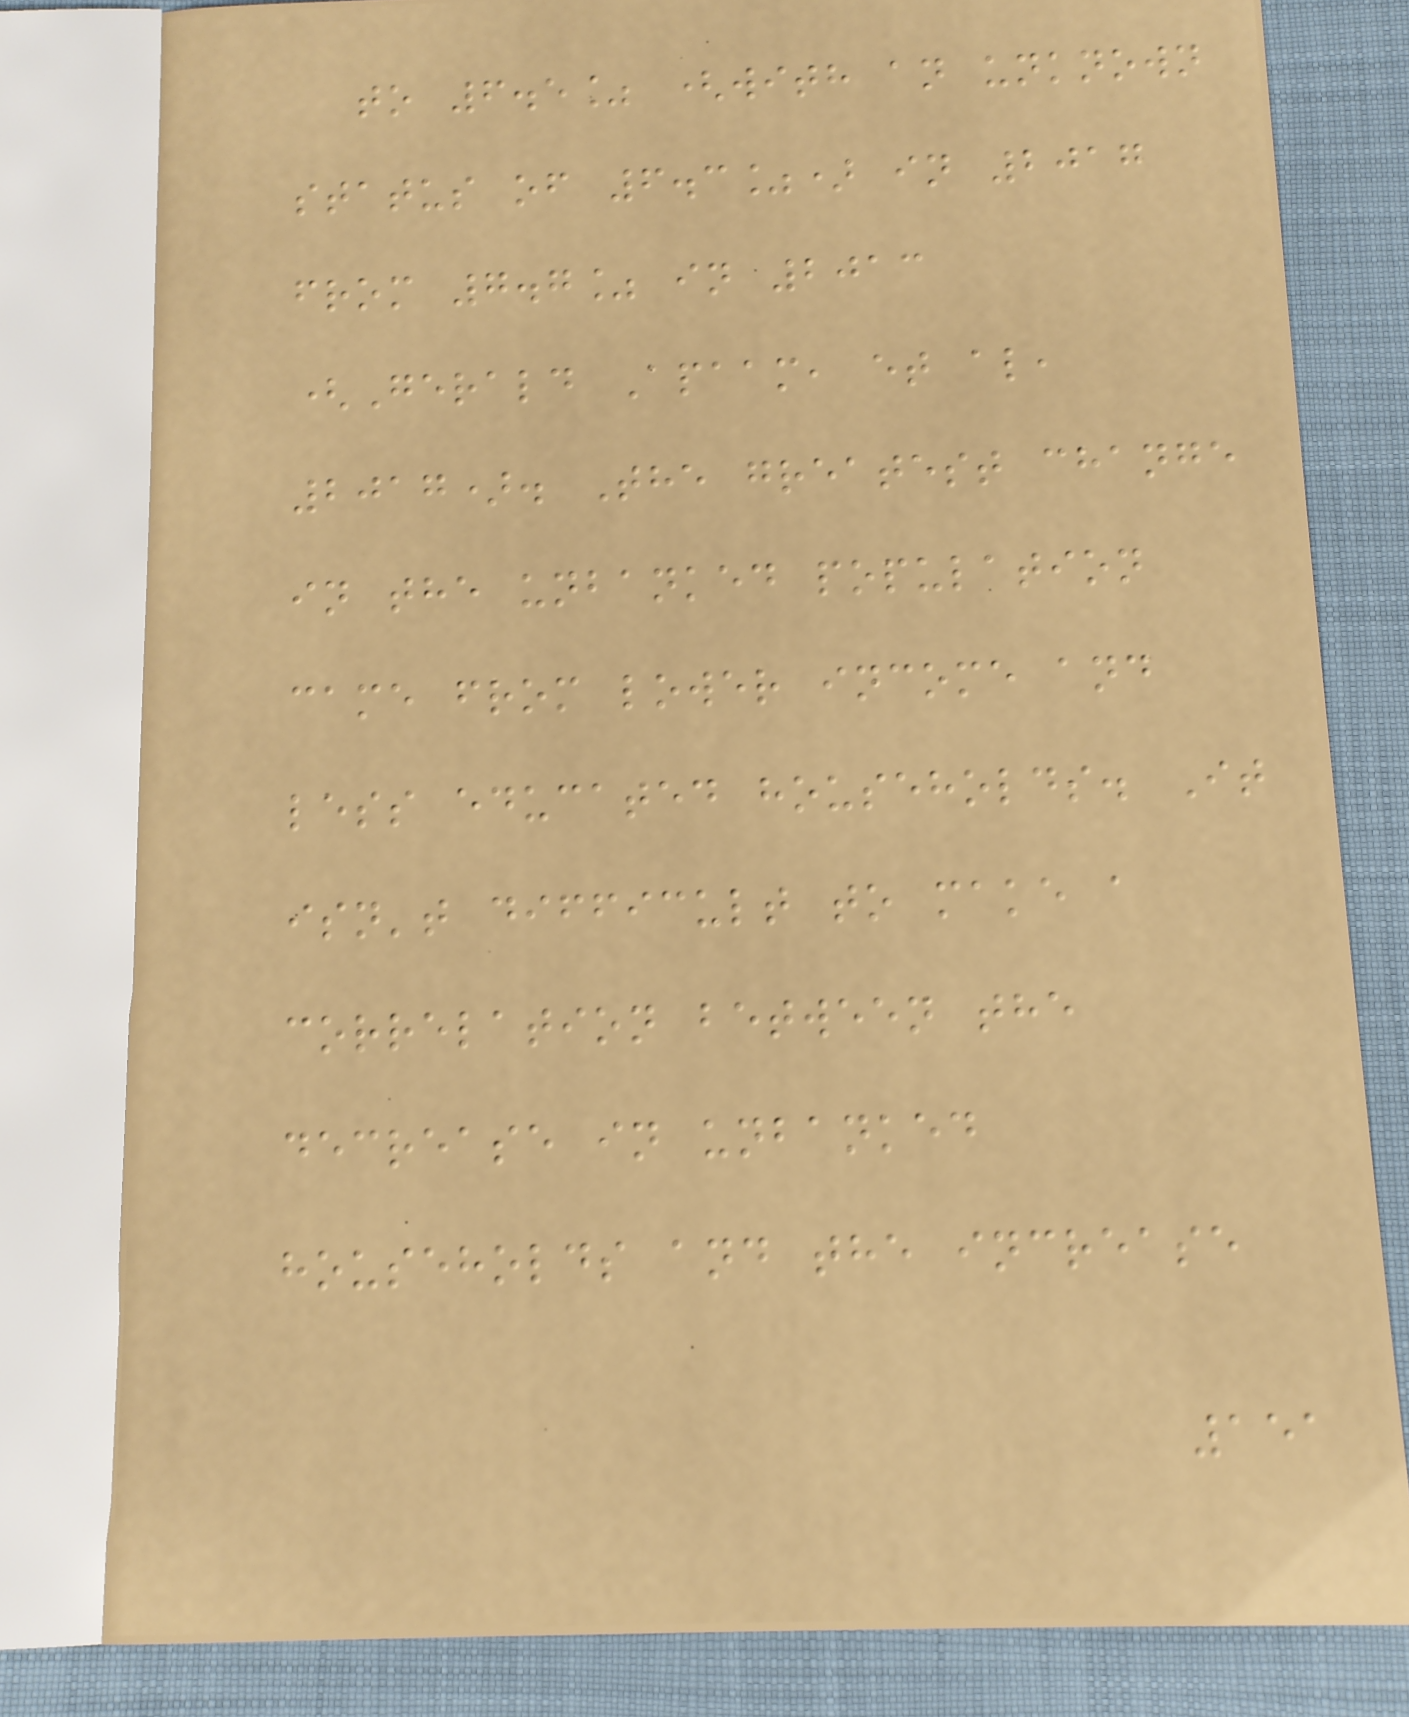to 6.5% (with an unknown
status of 6.3%) in 2017
from 7.7% in 2013
(Gerald Apaam, et al,
2017). The greatest change
in the unbanked population
came from lower income and
less educated households. It
isn't difficult to make a
correlation between the
decrease in unbanked
households and the increase
151
